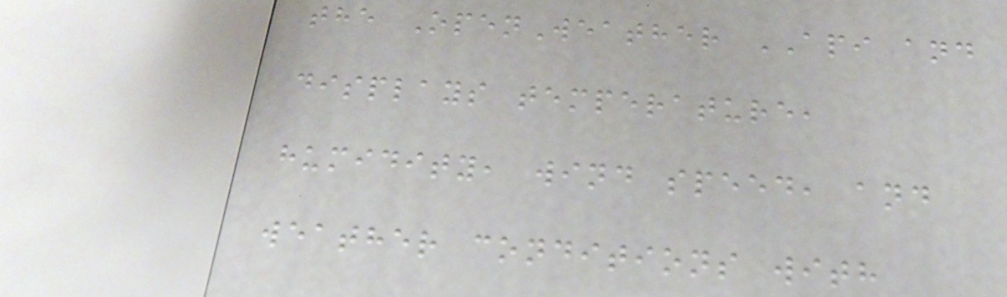the OpenWeather API and
displays temperature,
humidity, wind speed, and
weather conditions with
